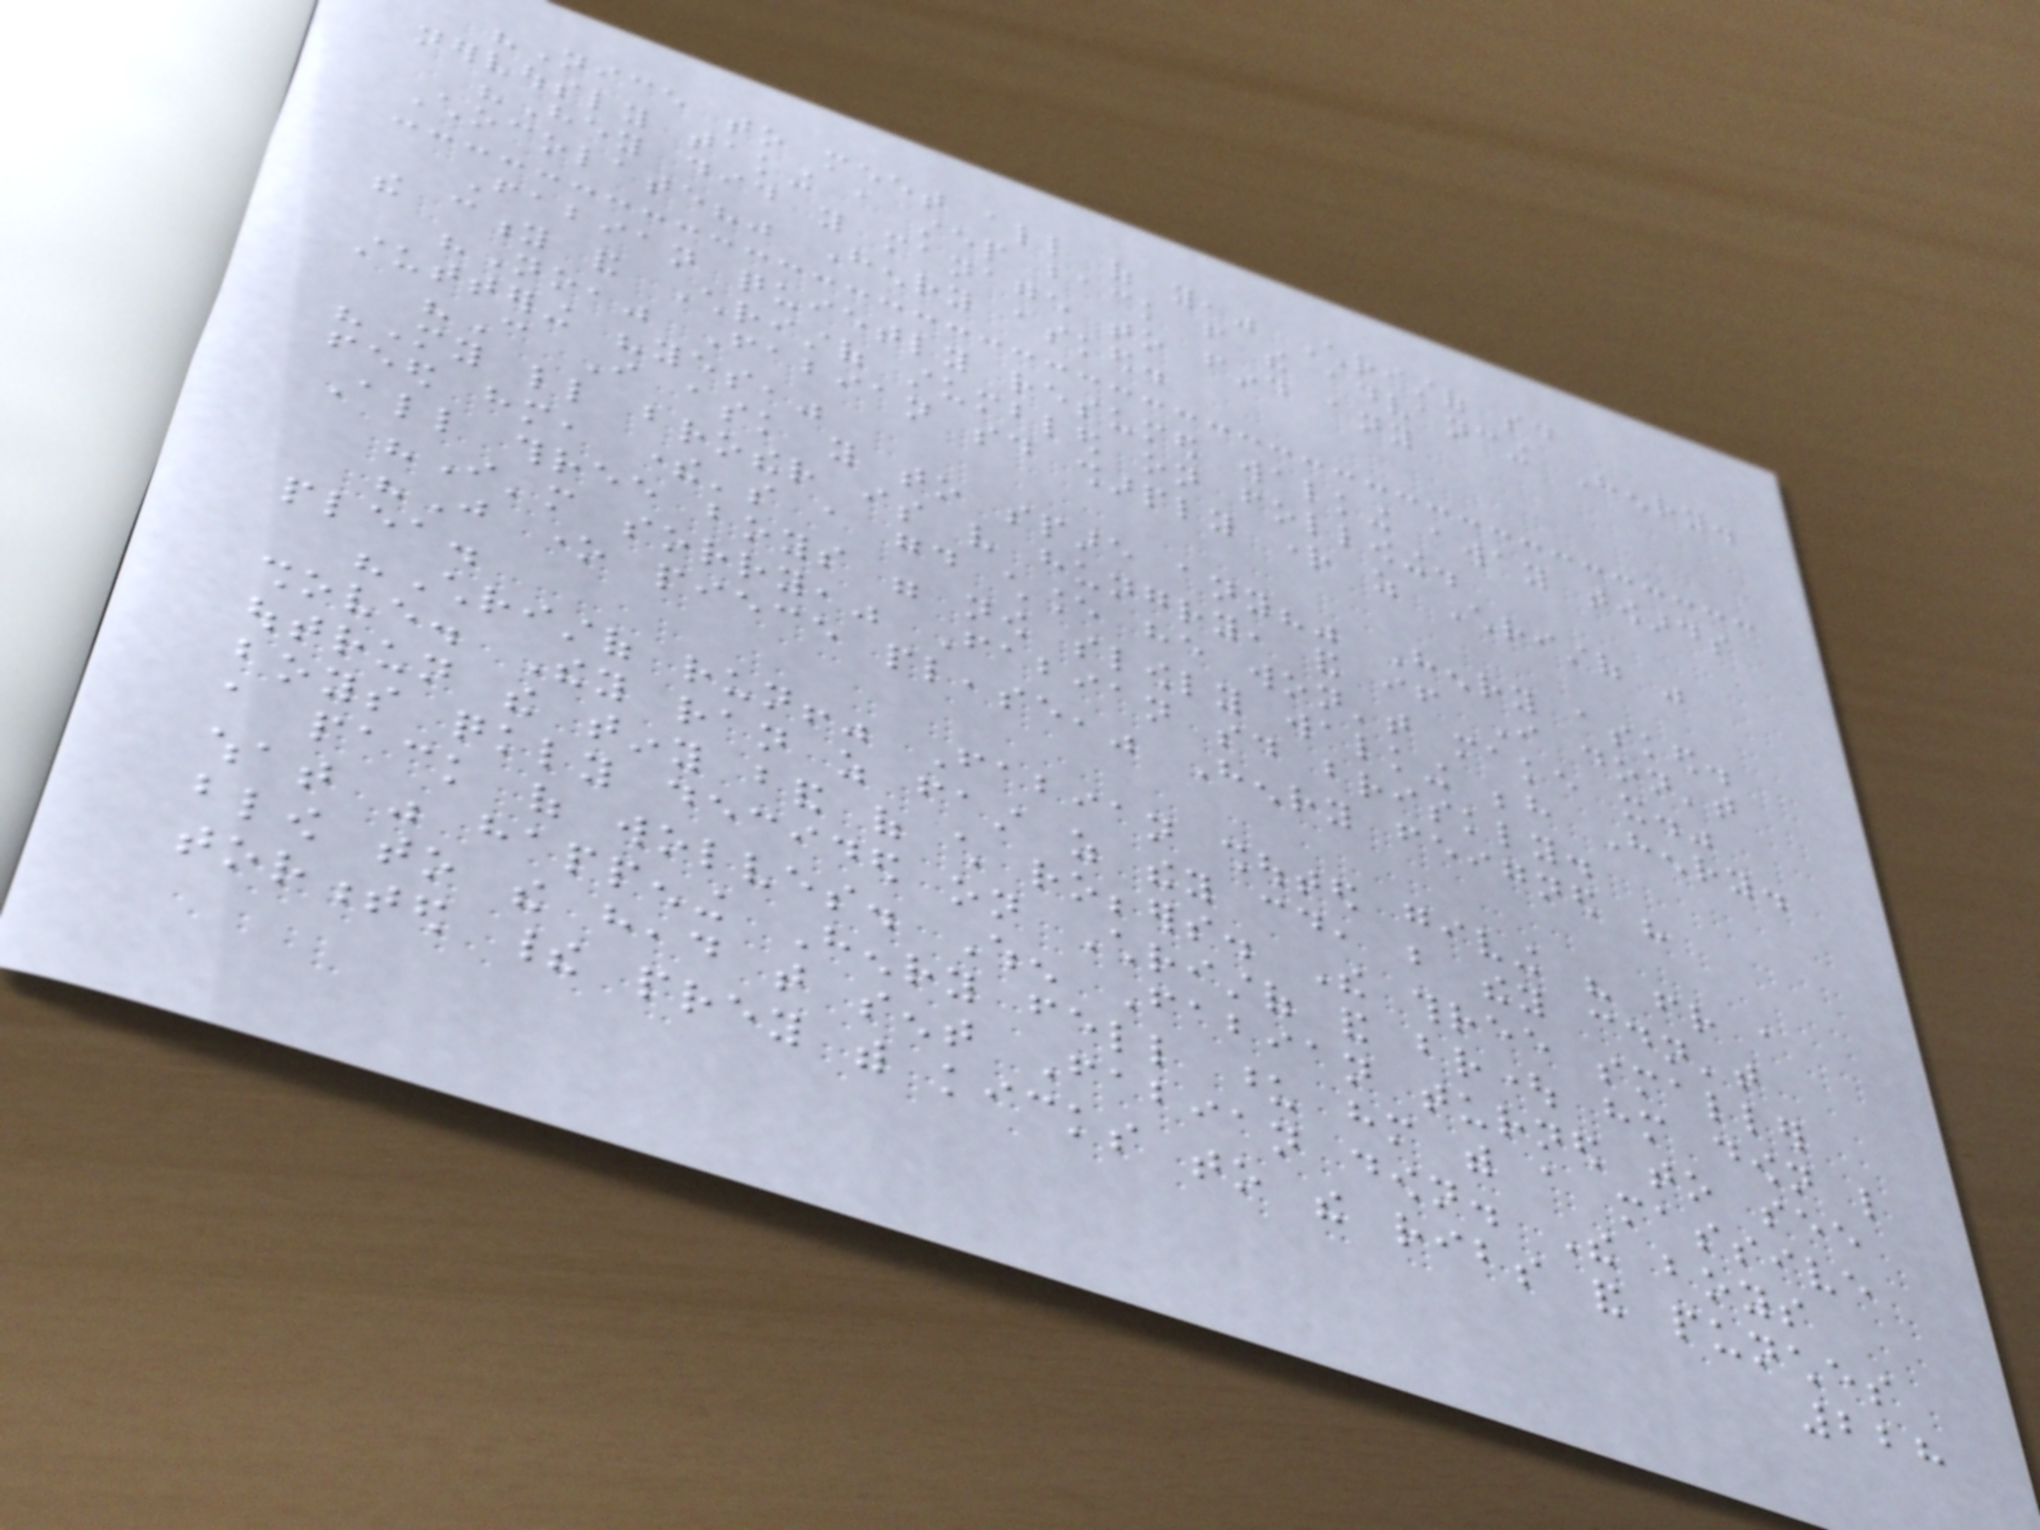"Nice to meet all of you," Christof said
nervously taking a step back from the advancing Henry.
"Hey did you manage to find any
Chocolate?" Henry asked.
Fabian quietly resumed walking away towards
the city and Christof stumbled on following.
"No," Fabian said sharply right as Christof was
stuttering "yes,"
"Can I ask you to spare any?" Henry asked.
"My little brother is very hungry, and if I don't
feed him, there's a good chance he won't make it."
All three boys were now slowly walking behind Henry.
"I'm sorry," Fabian said briskly.
"Just one piece please," Henry feigned his
plea.
"Christof run!" Fabian shouted giving his friend a
shove. They ran as fast as they could, but they couldn't
outrun the tiny band of child robbers. The three smaller
boys quickly decided on Christof and brought him down like
a pack of wolves. When Fabian turned to see
what was happening Henry fell upon him with a massive
blow to the head that sent Fabian down. The boys
tormented their prey with kicks to the ribs and punches
228
